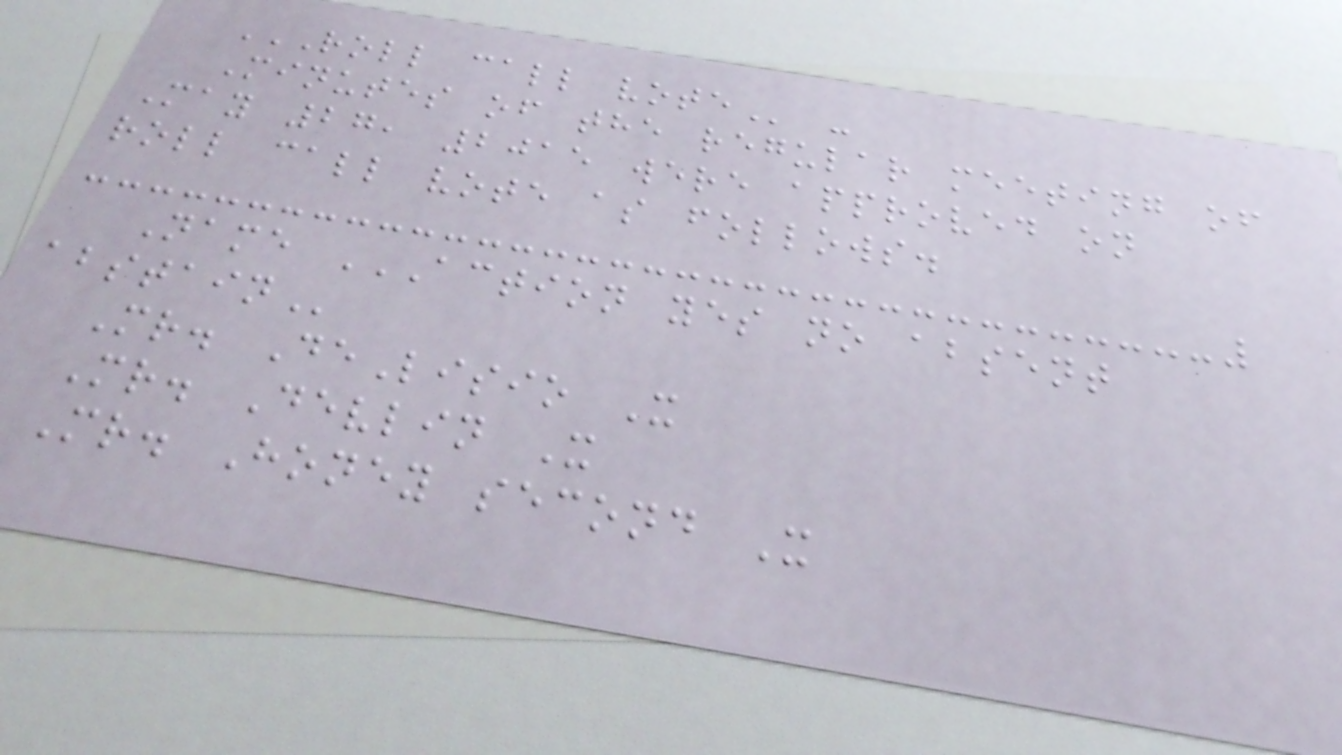ROLL CALL VOTE -
Minutes of the regular meeting of
May 27, 2015 were approved on
roll call vote as follows.
Name ACTION YES NO ABSENT
ABSTAIN
Mr. DeLisio X
Mr. Devlin X
Mr. Honey second X
